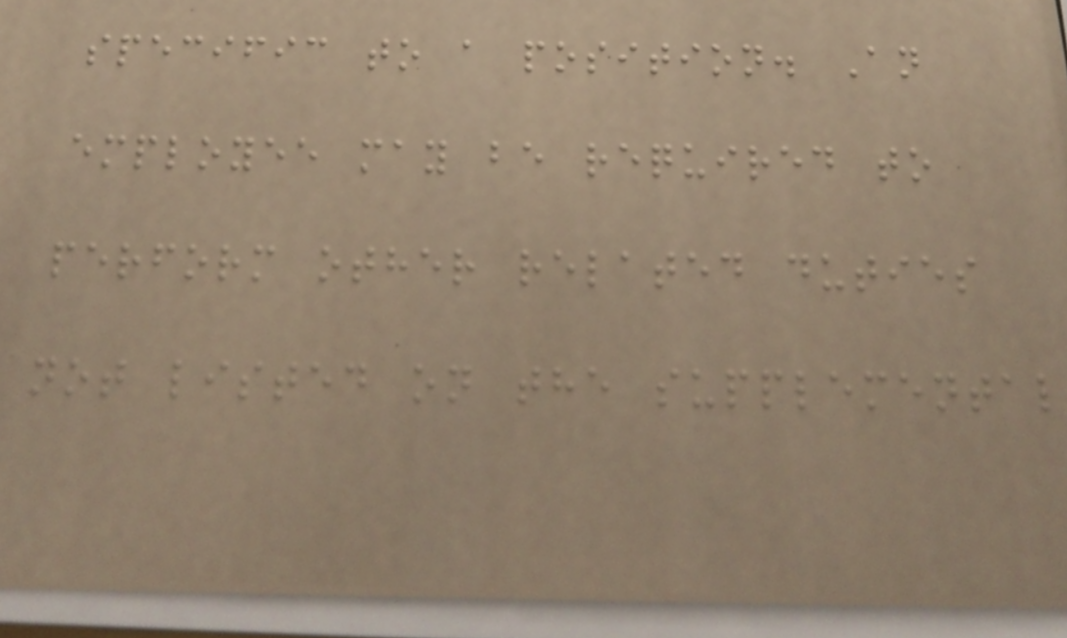specific to a position. An
employee may be required to
perform other related duties
not listed on the supplemental
